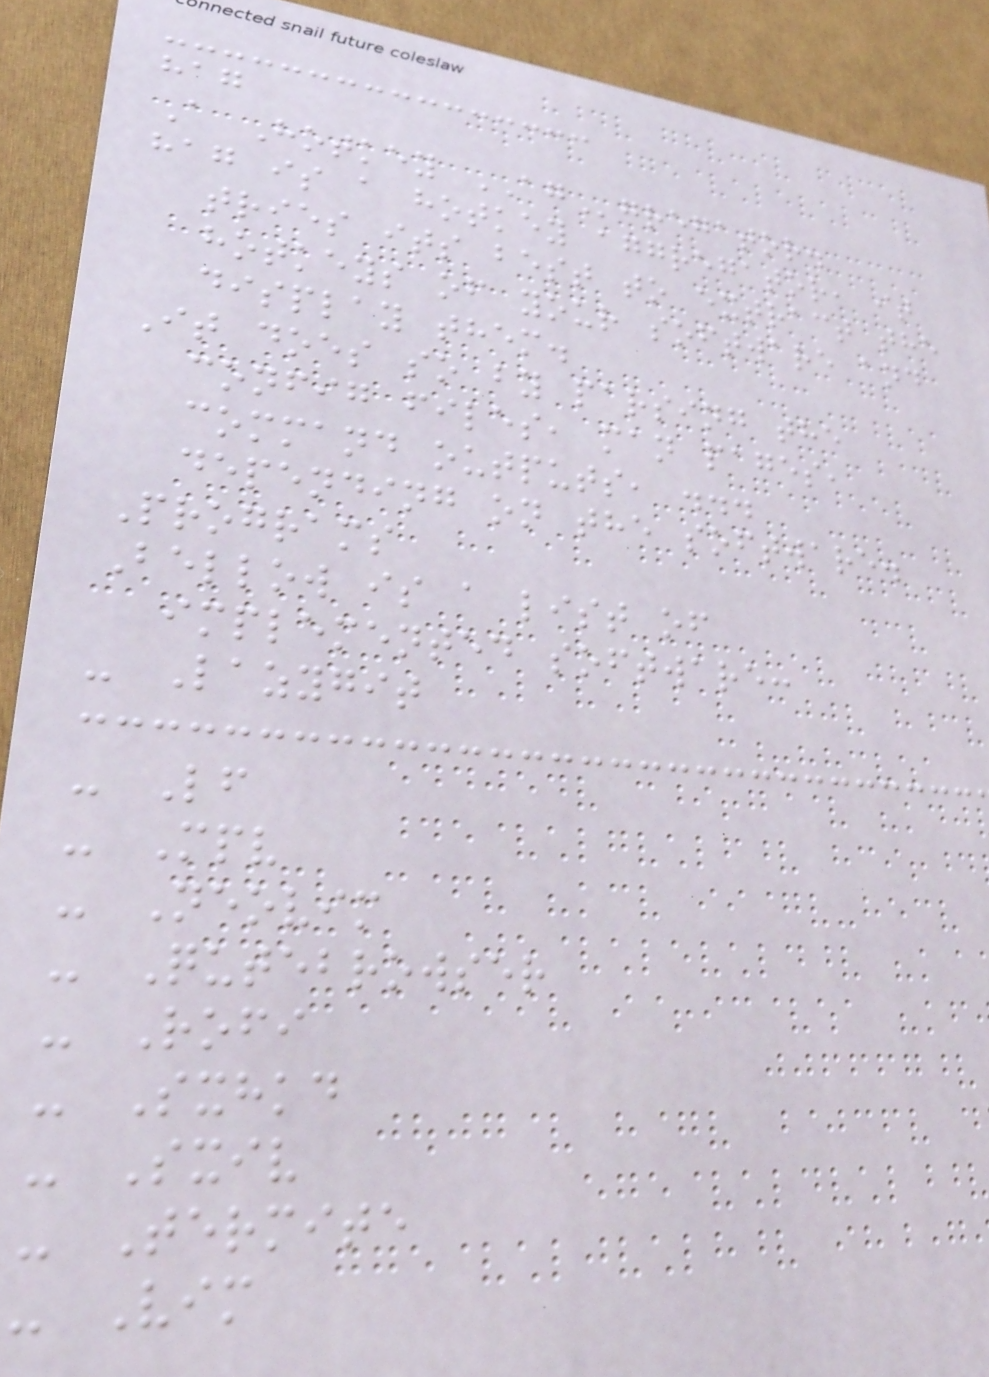hag
A Hotkey AGgregator.
hag is a hotkey aggregator, it
tries its best to extract the
hotkeys of your software and
display them.
It does so by parsing the
config files, man pages,
command outputs, ...
depending on the software.
Programs
Bellow is a list of
implemented software:
- Lazygit
- Lf
- Mpv
- Neovim
- Qutebrowser
- Rofi
- Sxhkd
- Sxiv
- Termite
- Vim
